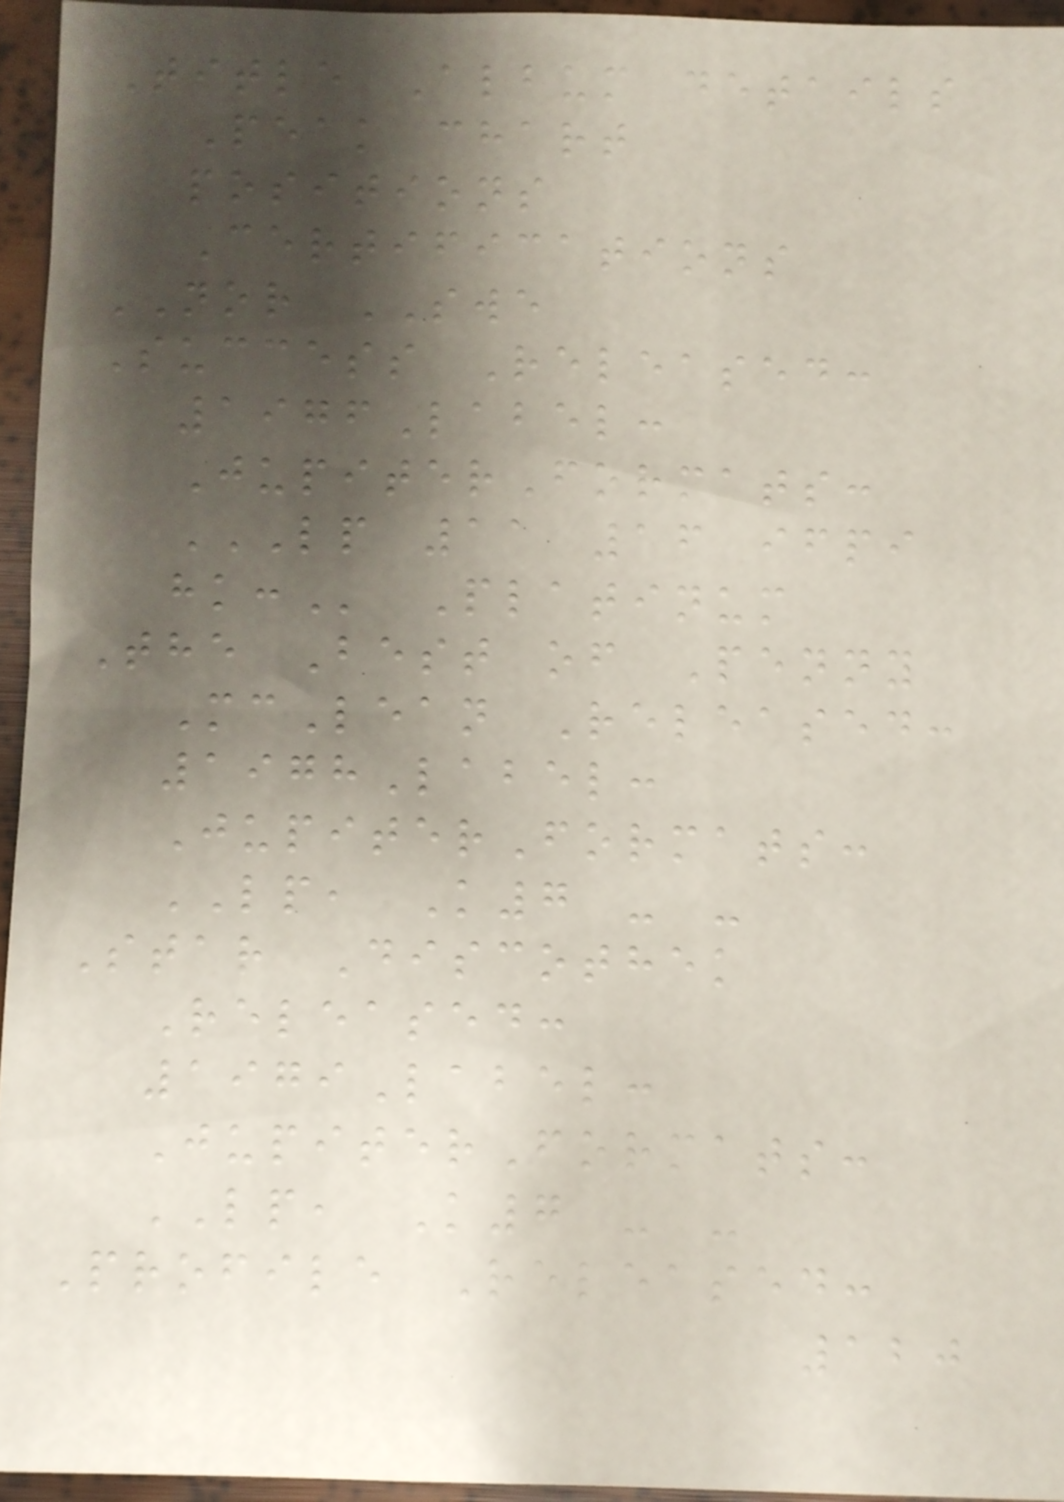Title Album details
Peak chart
positions
Certifications
NOR SWE
Success Released:
1976Label:
JupiterFormats:
LP 11 16 IFPI
HK: Platinum
The Best of Penny
McLean Released:
1978Label:
JupiterFormats:
LP, K7 - -
Star Discothek
Released:
1979Label:
JupiterFormats:
LP, K7 - -
Profile Released:
120
